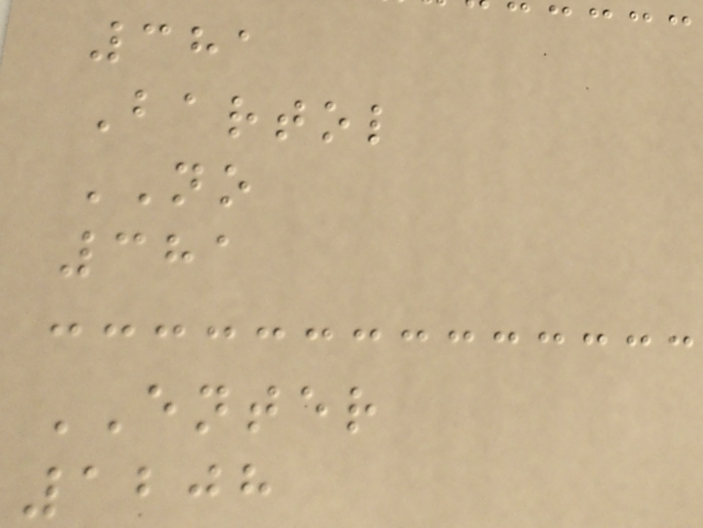381
Bartol
NO
381
ENTER
1208
